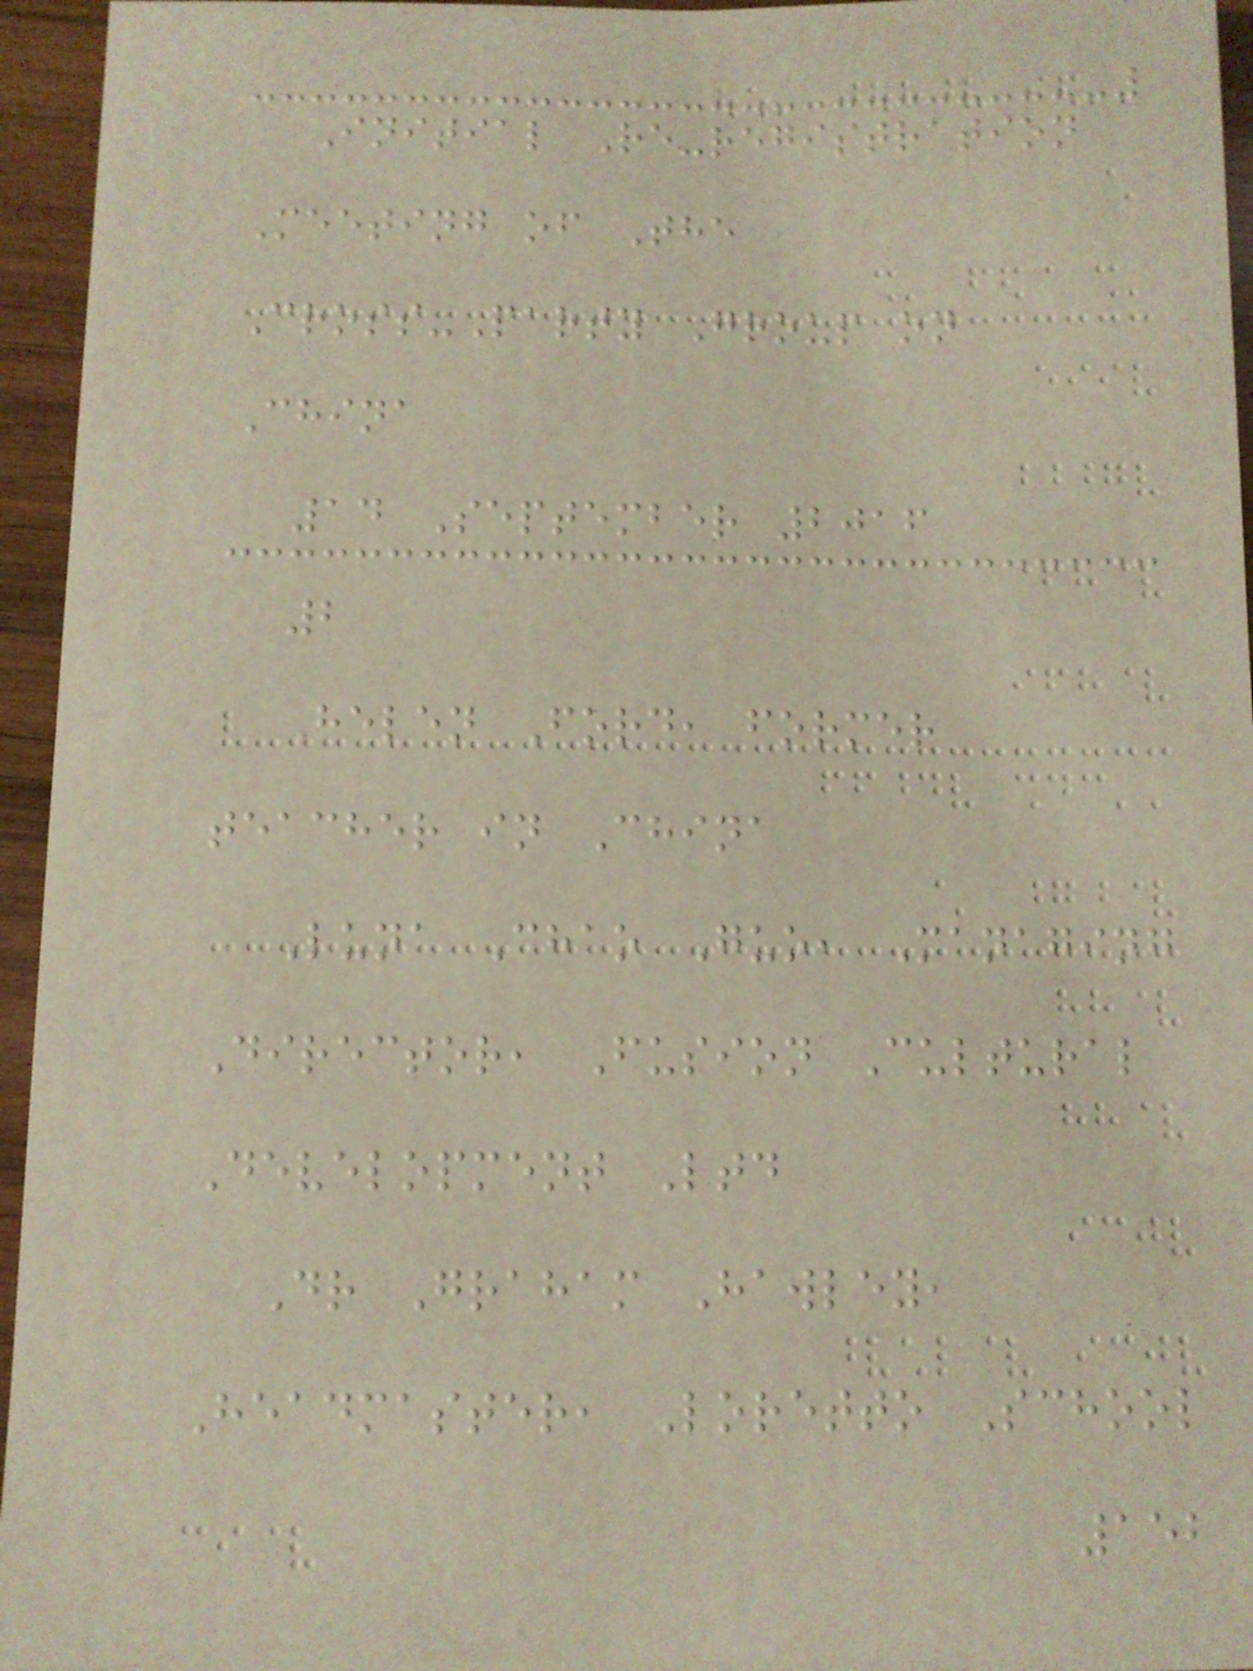Initial Re-registration
Meeting of The
Cross-Party Group on
China
14 September 2016
2
Helen Ford, former
teacher in China
Luna Chao Guo, Managing
Director, Fusion Cultural
Development Ltd
Dr Graham Hawley,
Headmaster, Loretto School
152
